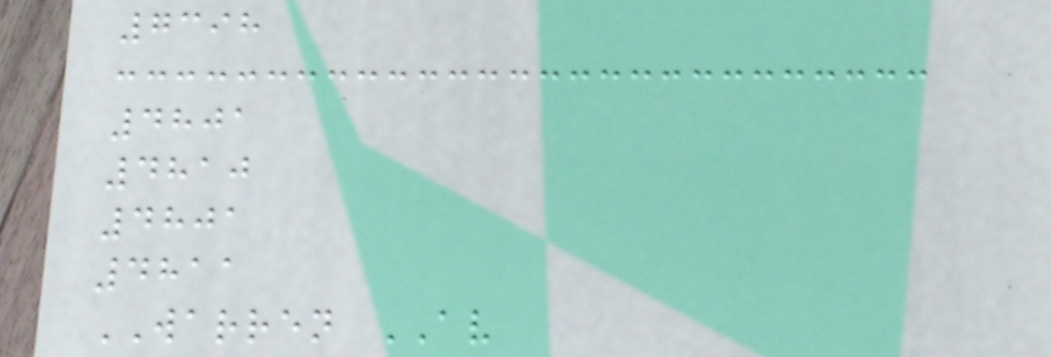7398
4801
4810
4801
4811
WARREN AV
